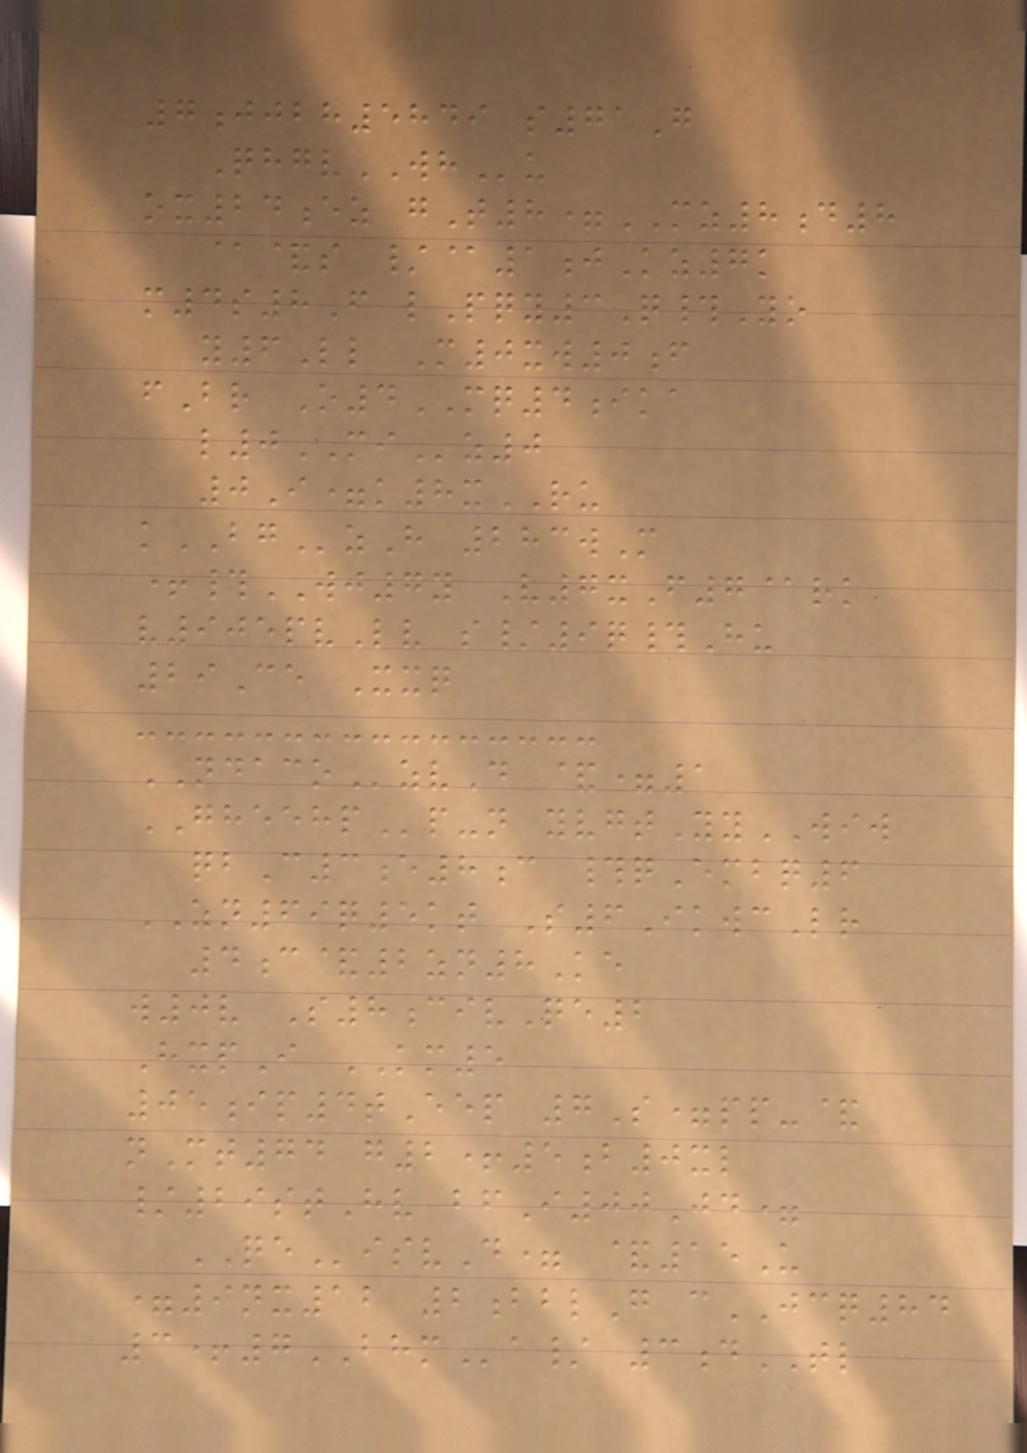7jjbh5849 s71G
QhgvWHu
ox24ez gT8=MZ8d8
@&s /@1jKz7k
m4s8F lPqy3Q#Yo
y6Ll M0xw0f
fBr O4MQ4ika
l0MIz0
0I=k8xRU
kBGzH 283wM
+#WJ7y V7xF7@rk
v905pvLv s/9q#Hu
29Ce Xxq
NDACOzvD &=1
GHEEHPp-n yvgtYyWIW
qbC3e8c #qEmbq6
ZN69q5kt S6IkwcLr
4c&2zn8Ke
w0v S8civQe2
HxpI KM5
05ip4tEep 7S=pp-&
nMt74 g2+5b0xl
/29stHv bfI00Jd=
QEisvD= &15U
=9nx12 2bblG cJCQ84
3+7BHMa/ 3dTL
